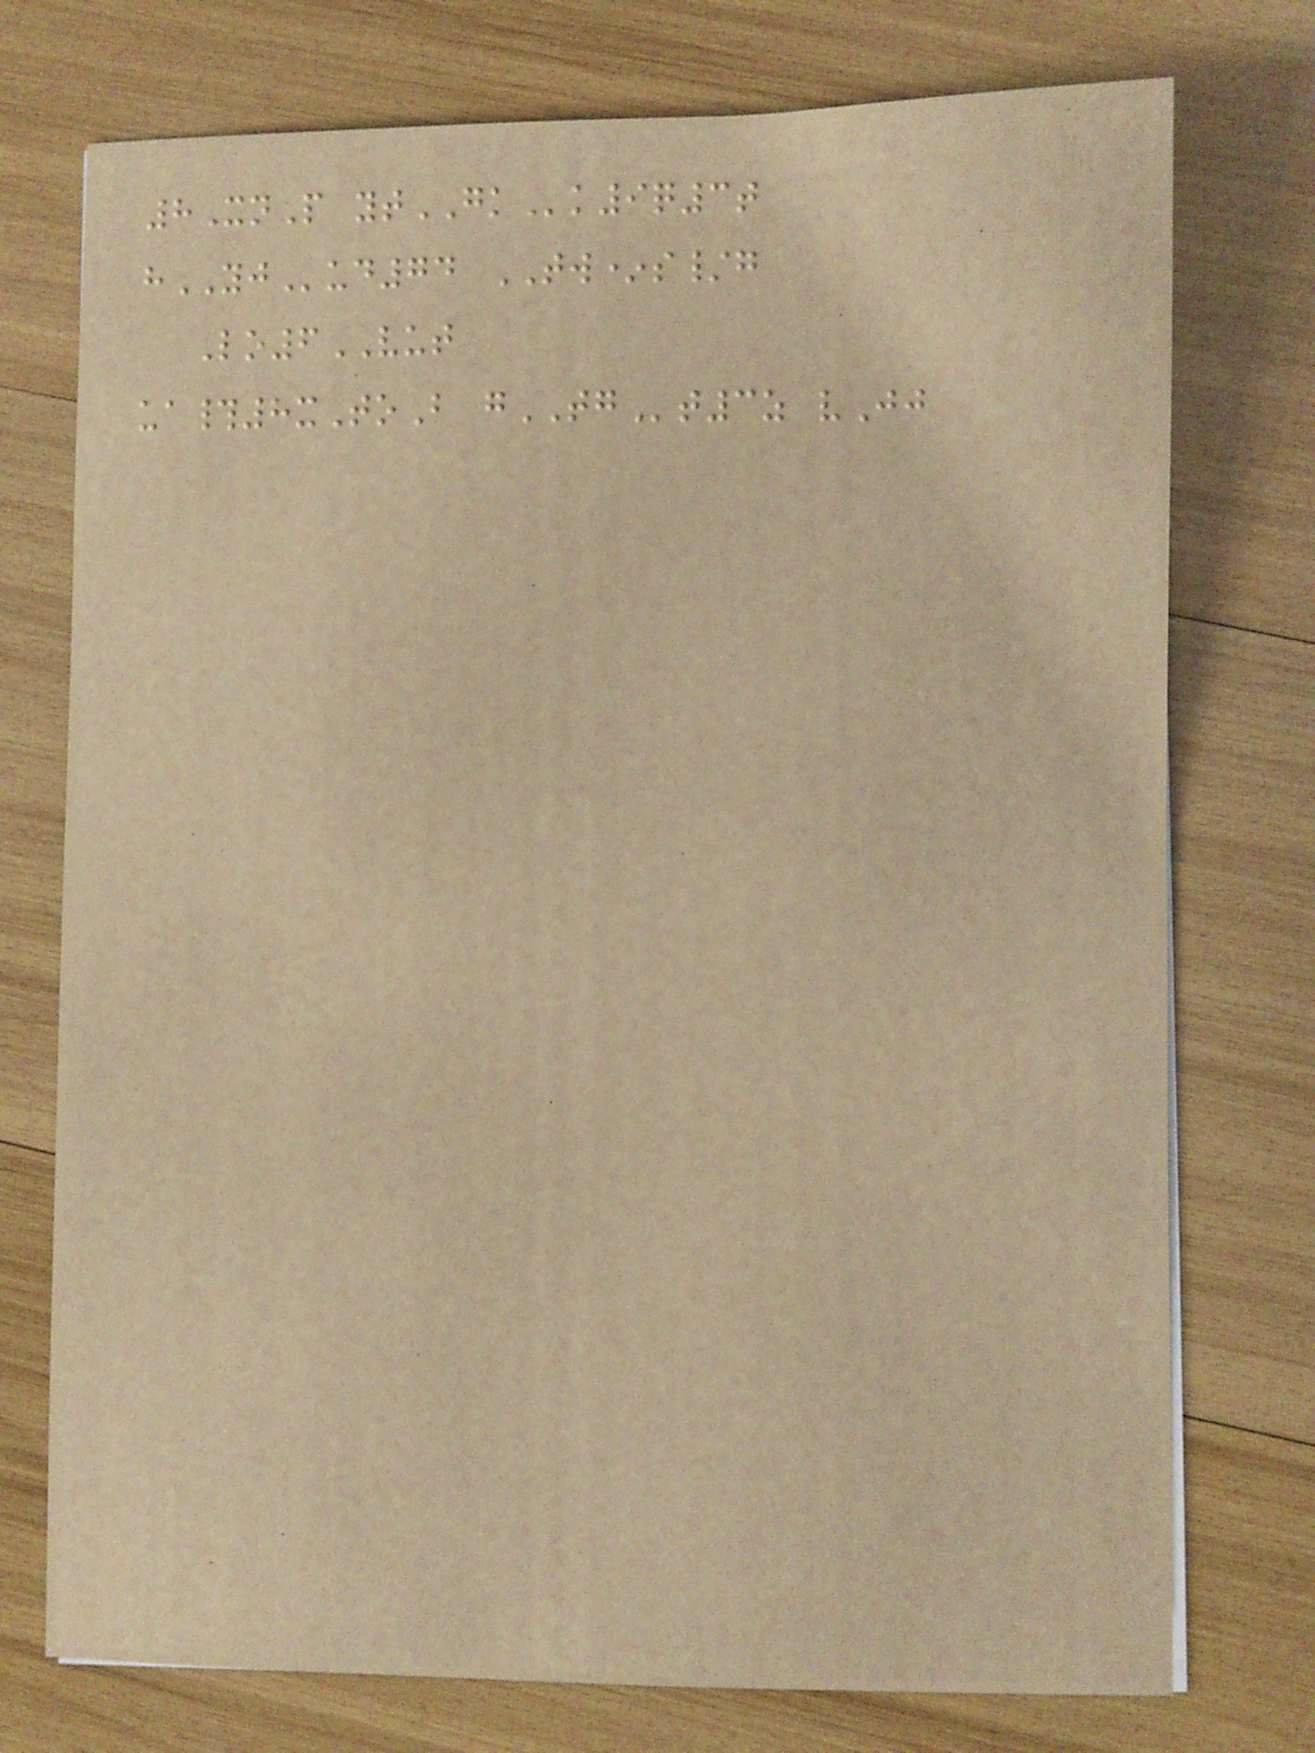8XnP ytGKk9q3t
hYJud74 TW*s/g
Lo6VUT
ua#8xToB gTGt3z vJj
